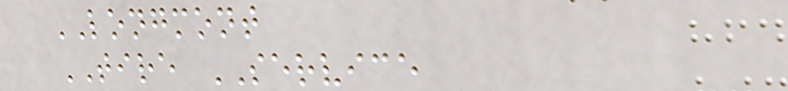LONGMONT
TIRE SERVICE
